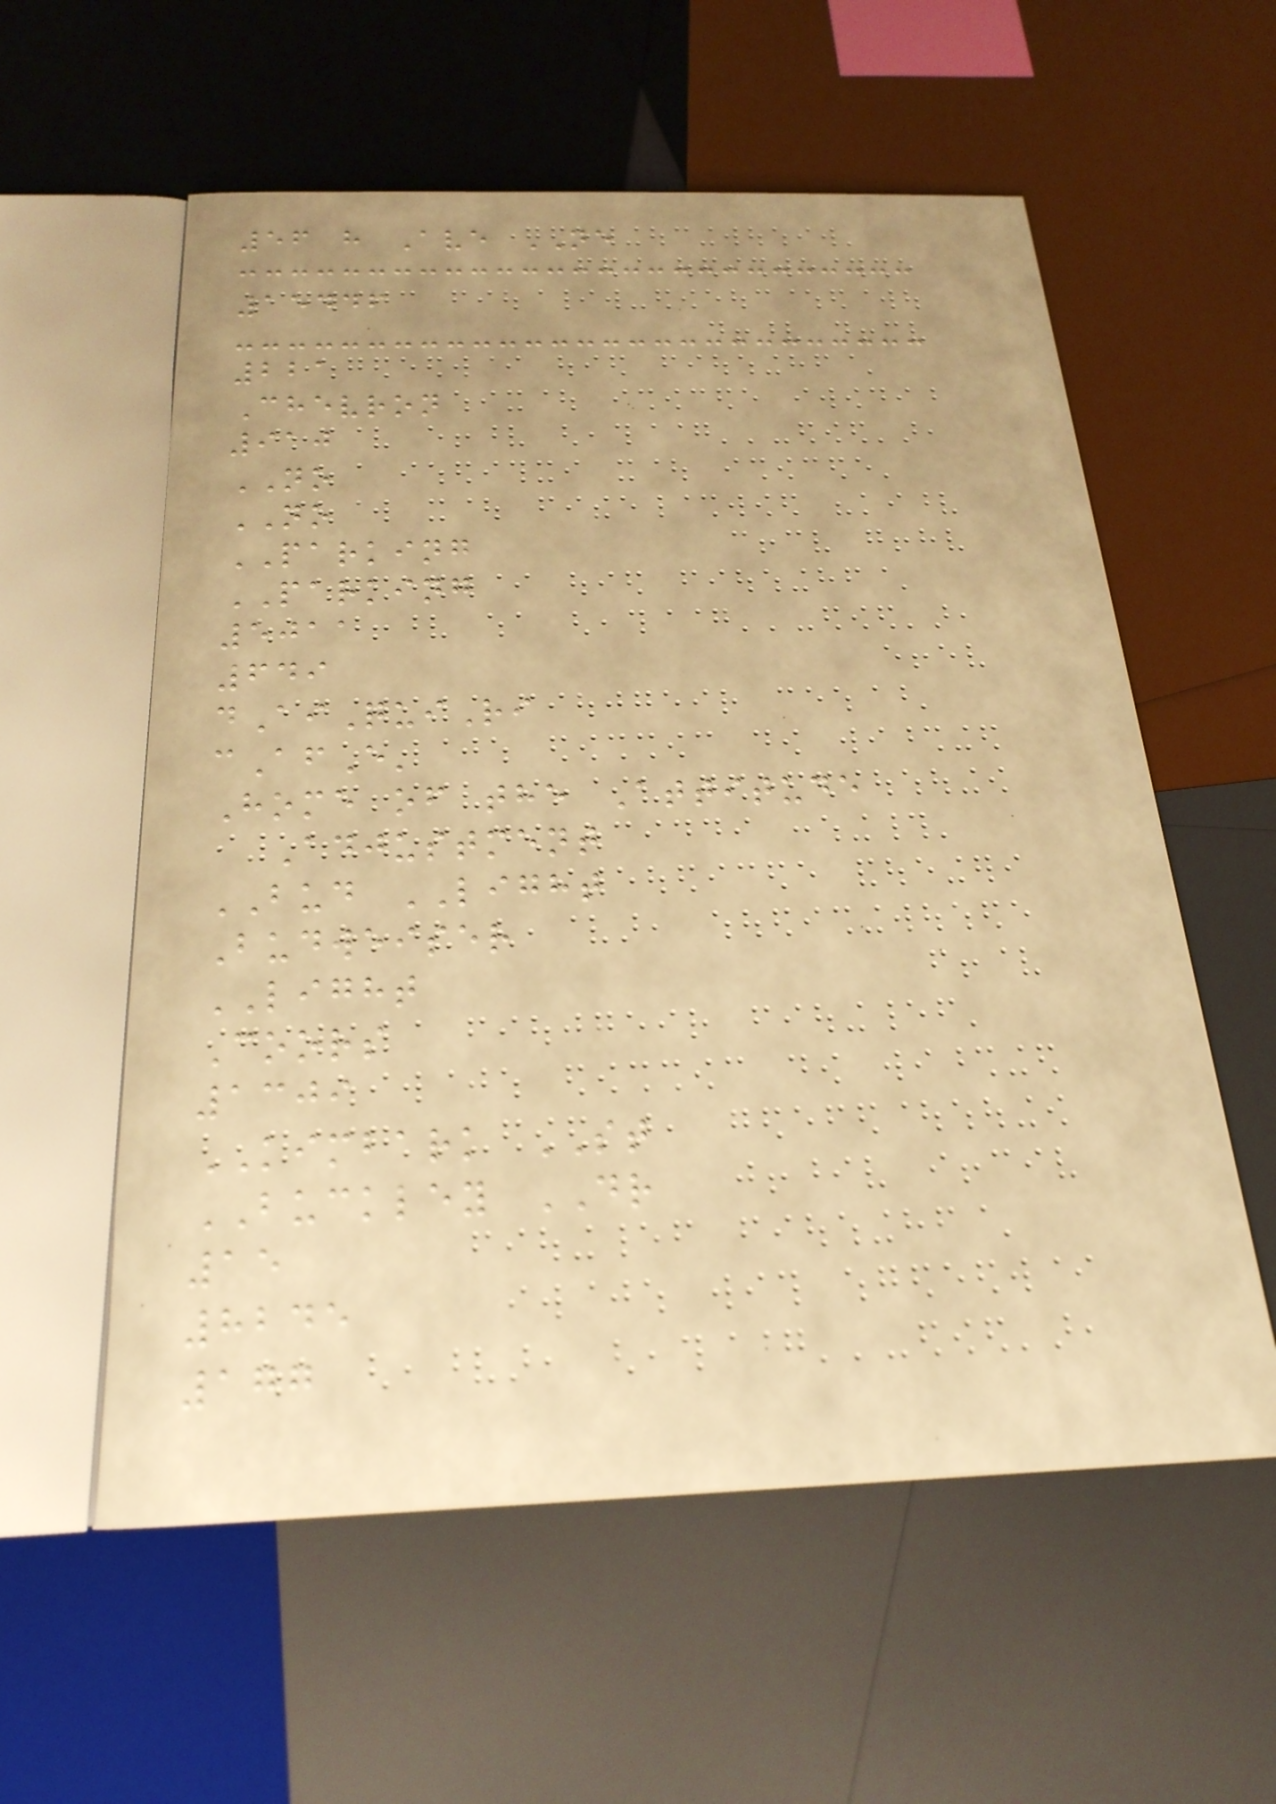56 h Ave NE
15446
221
Chevron
910
NO
NO
PARKING
PARKING
5011
649
dAiQuiRi
cAfE'
Home of the Attitude
Adjustment
BUD LIGHT
Budweiser
LIGHT
Coors
1309
KIMBARK ST
BUCKLEY DR
15
8245
177
